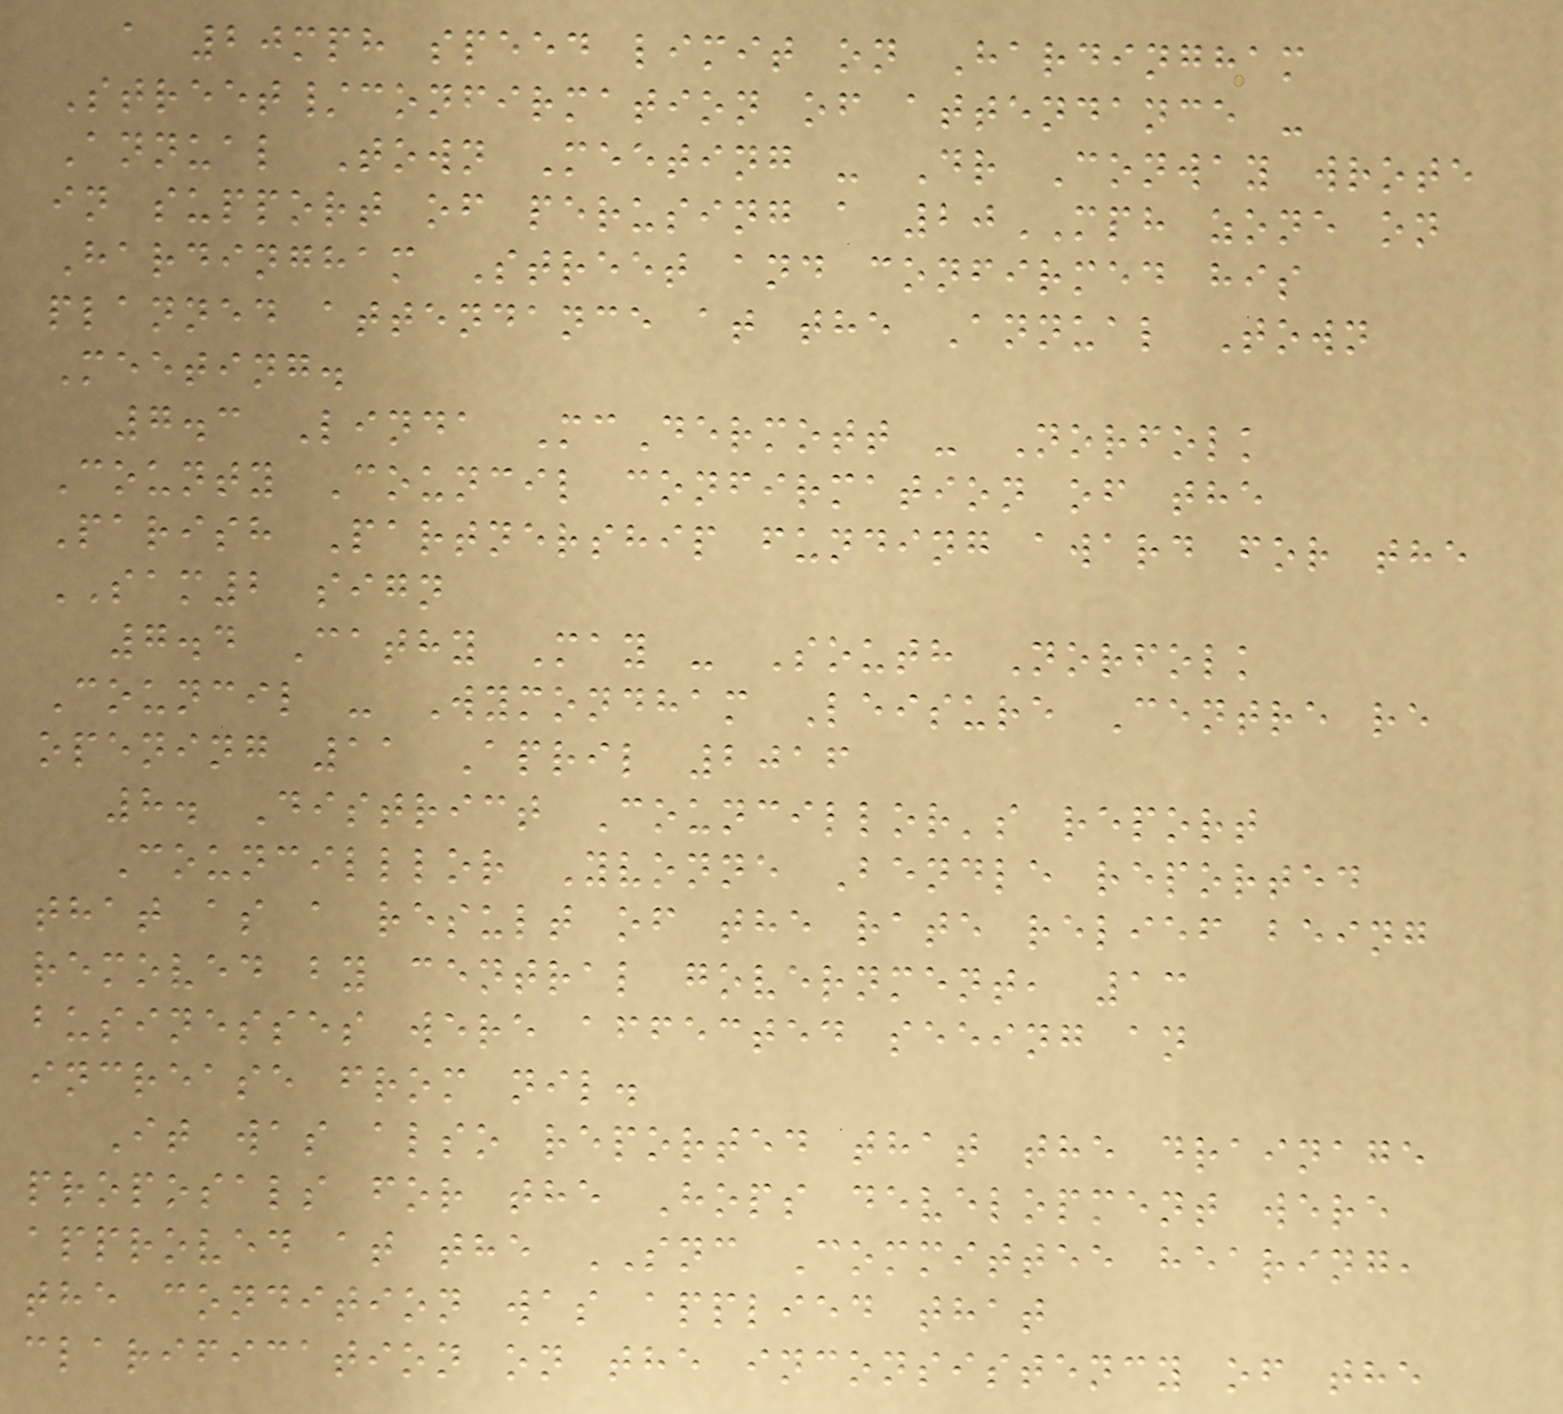a 20mph speed limit on Hardingham
Street/confirmation of attendance -
Annual Town Meeting - Dr Conway wrote
in support of perusing a 20MPH zone on
Hardingham Street and confirmed his
planned attendance at the Annual Town
Meeting.
7.3 Linda McDermott - Norfolk
County Council confirmation of the
Parish Partnership funding award for the
SAM2 sign
7.4 Cathy May - South Norfolk
Council - Wymondham Leisure Centre re
opening 11 April 2016
8. District Councillor's report
Councilllor Yvonne Bendle reported
that as a result of the rate relief being
removed by central government, 13
businesses were affected seeing an
increase from nil.
It was also reported that the drainage
proposals for the Hops development were
approved at the SNC Committee hearing,
the condition was applied that
clarification on the inconsistency of the
